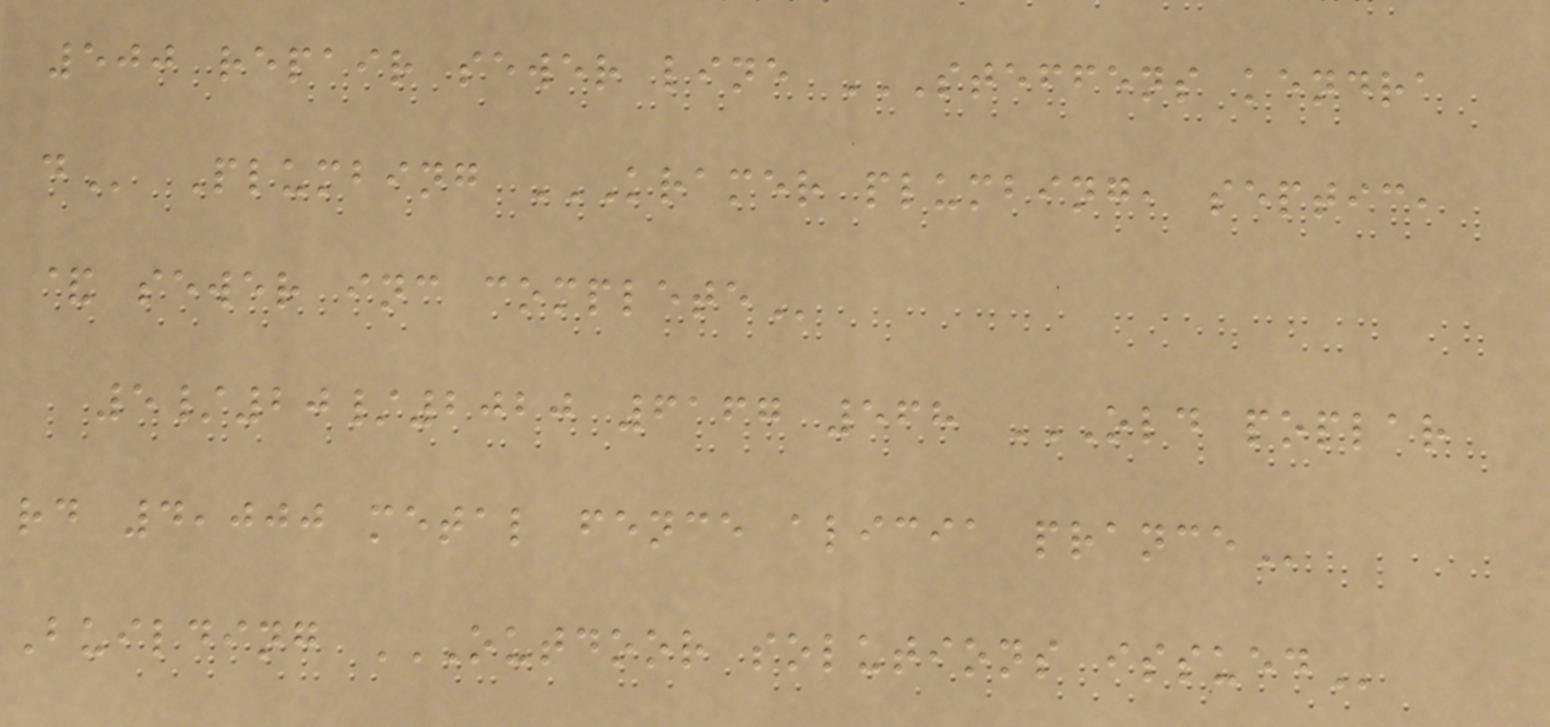500 repair sewer line STEFFENS KENDRA
D Plumbing KRAMER PLUMBING, SEPTIC,
& SEWER INC COMPLETE
5/20/2020 6167 568 OLD POPLAR
RD 4,000 METAL FENCE ALICIA PRANCE
Building OUTDOOR SOLUTIONS ISSUED
